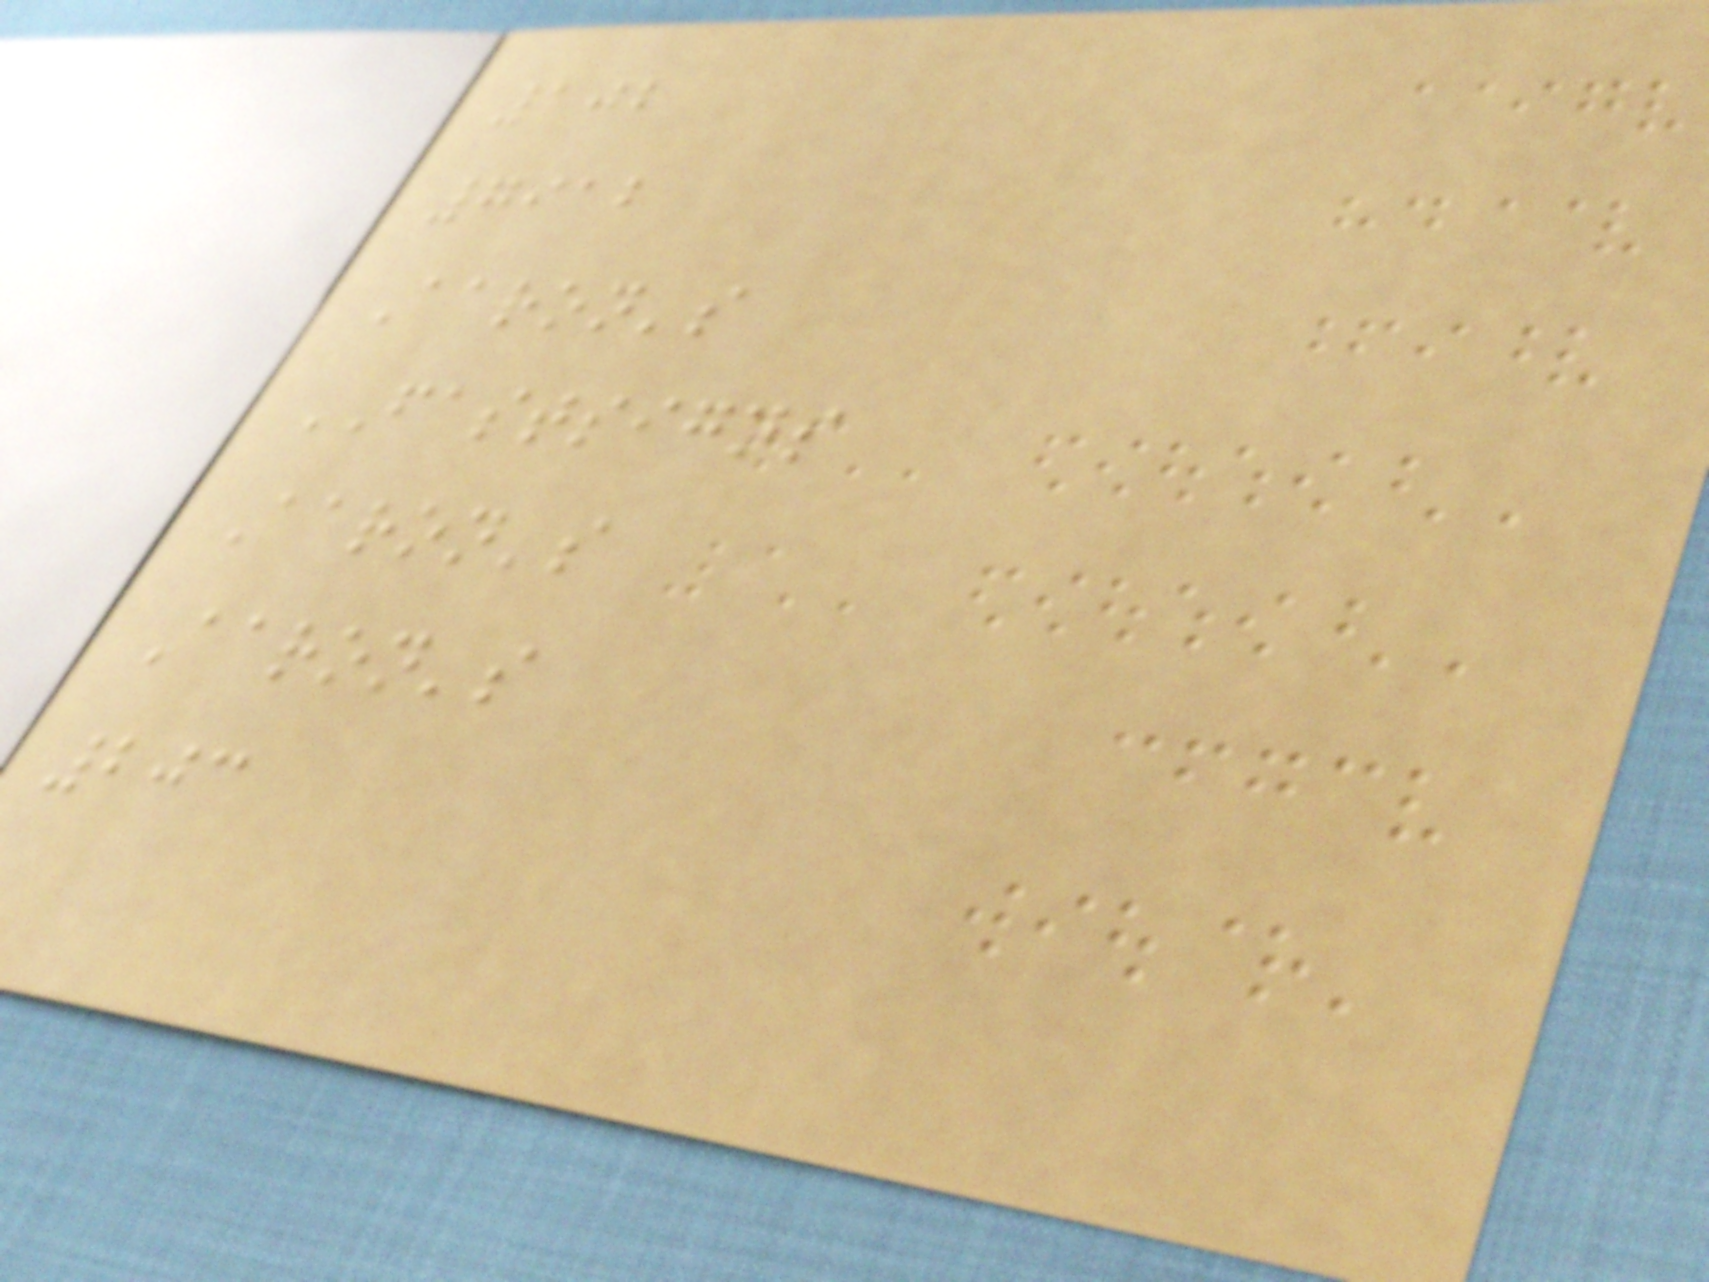102
7912
Aaron's
FASTSIGNS
Aaron's
Aaron's
203
